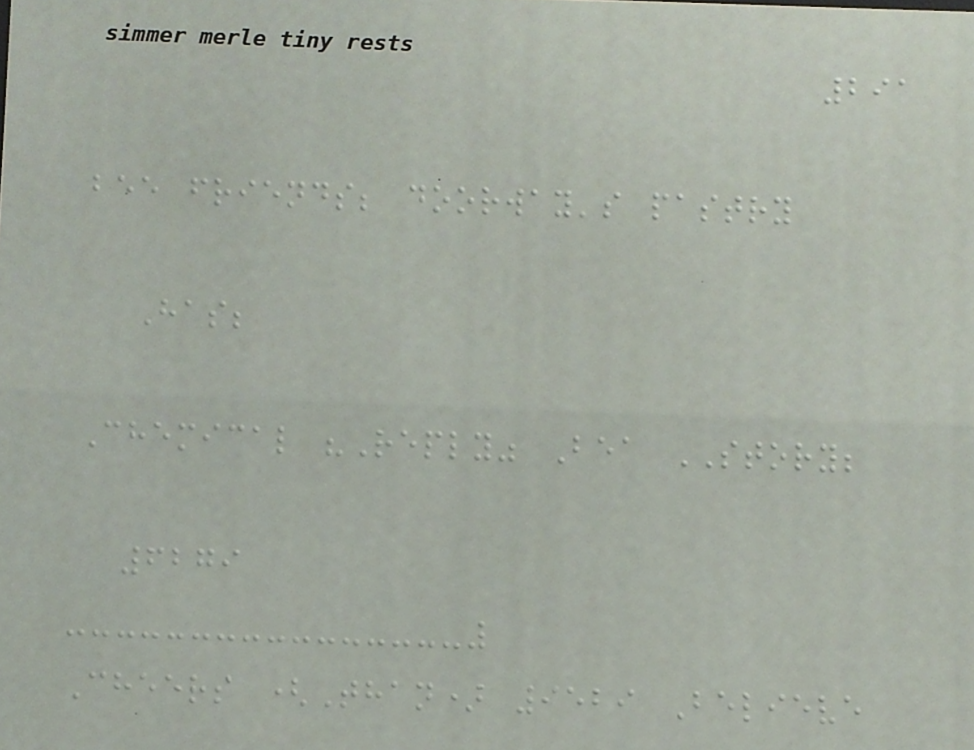291
bee friends; doorway's pastry
Has;
Chemical "Reply" Bea STORY;
6279
Cheers (Than) 9529 Believe
